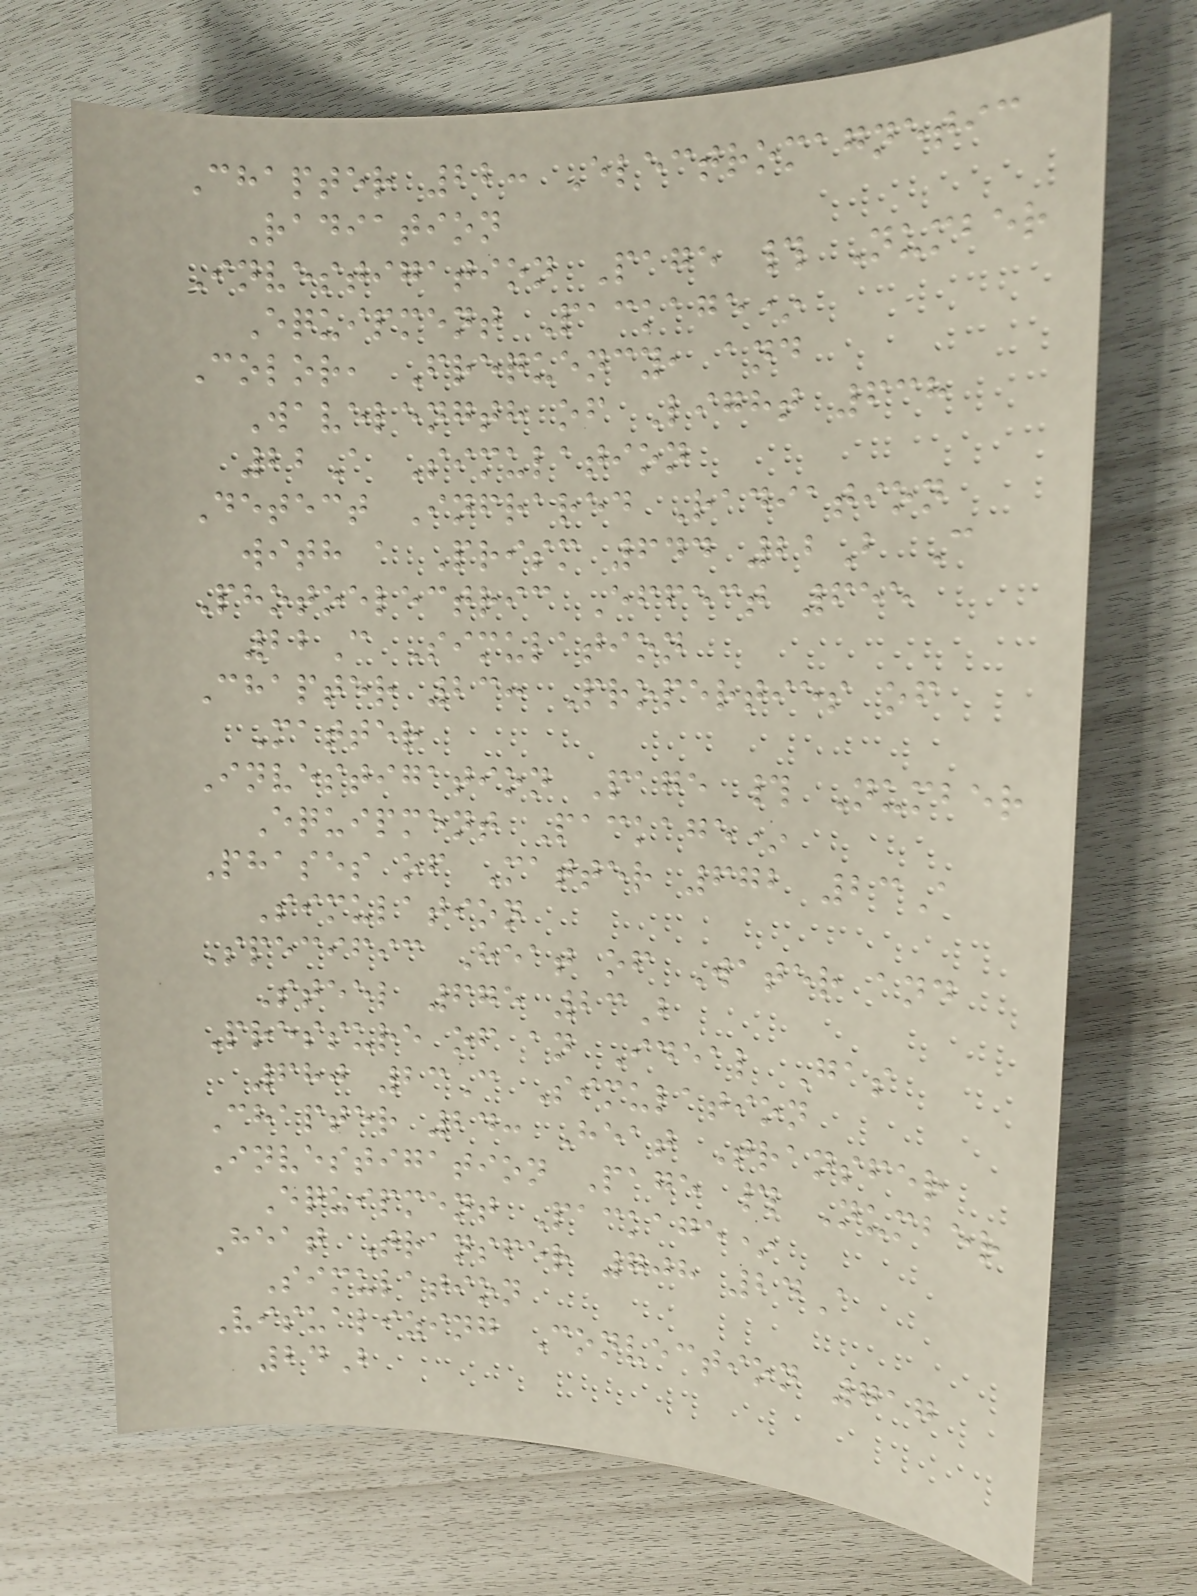Chapter 22: Electromagnetic
Radiation
Investigation Page # Number
Equipment Package*
Color, Frequency, and
Wavelength of Light 638
22A Simulation
Detect Infrared Radiation
with a Prism 644 22B C
Photoelectric Effect 655
22C Simulation
Chapter 23: Properties of
Matter
Investigation Page # Number
Equipment Package*
Phases of Matter 672 23A
Simulation
Specific Heat of Water and
Steel 675 23B
Pressure of an Ideal Gas
680 23C Simulation
Chapter 24: Heat Transfer
Investigation Page # Number
Equipment Package*
Heat Transfer 708 24A
Simulation
Visualizing Convection 717
24B
